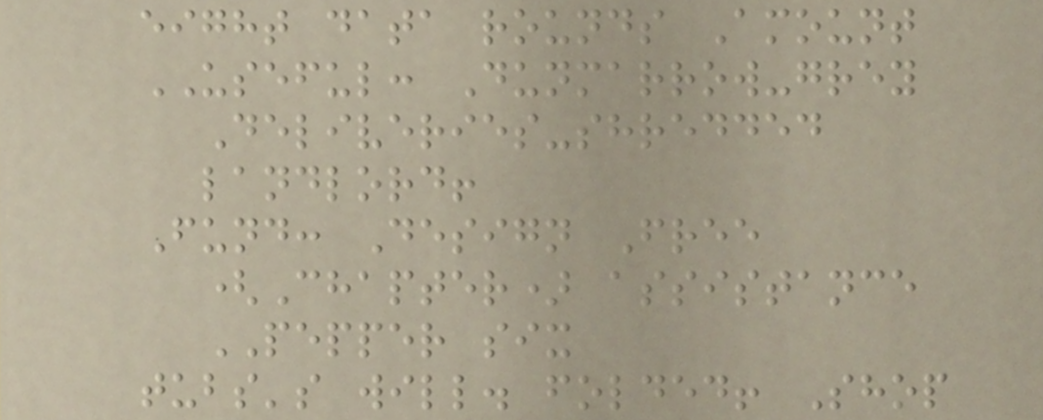eight data rounds Amount
USEFUL: Dunmarrow-grey
Deliveries-shredded
landlord!
Fund: Design Free
(Chapter) assistance
PEPPER six
tubs's will. folded! Shop
